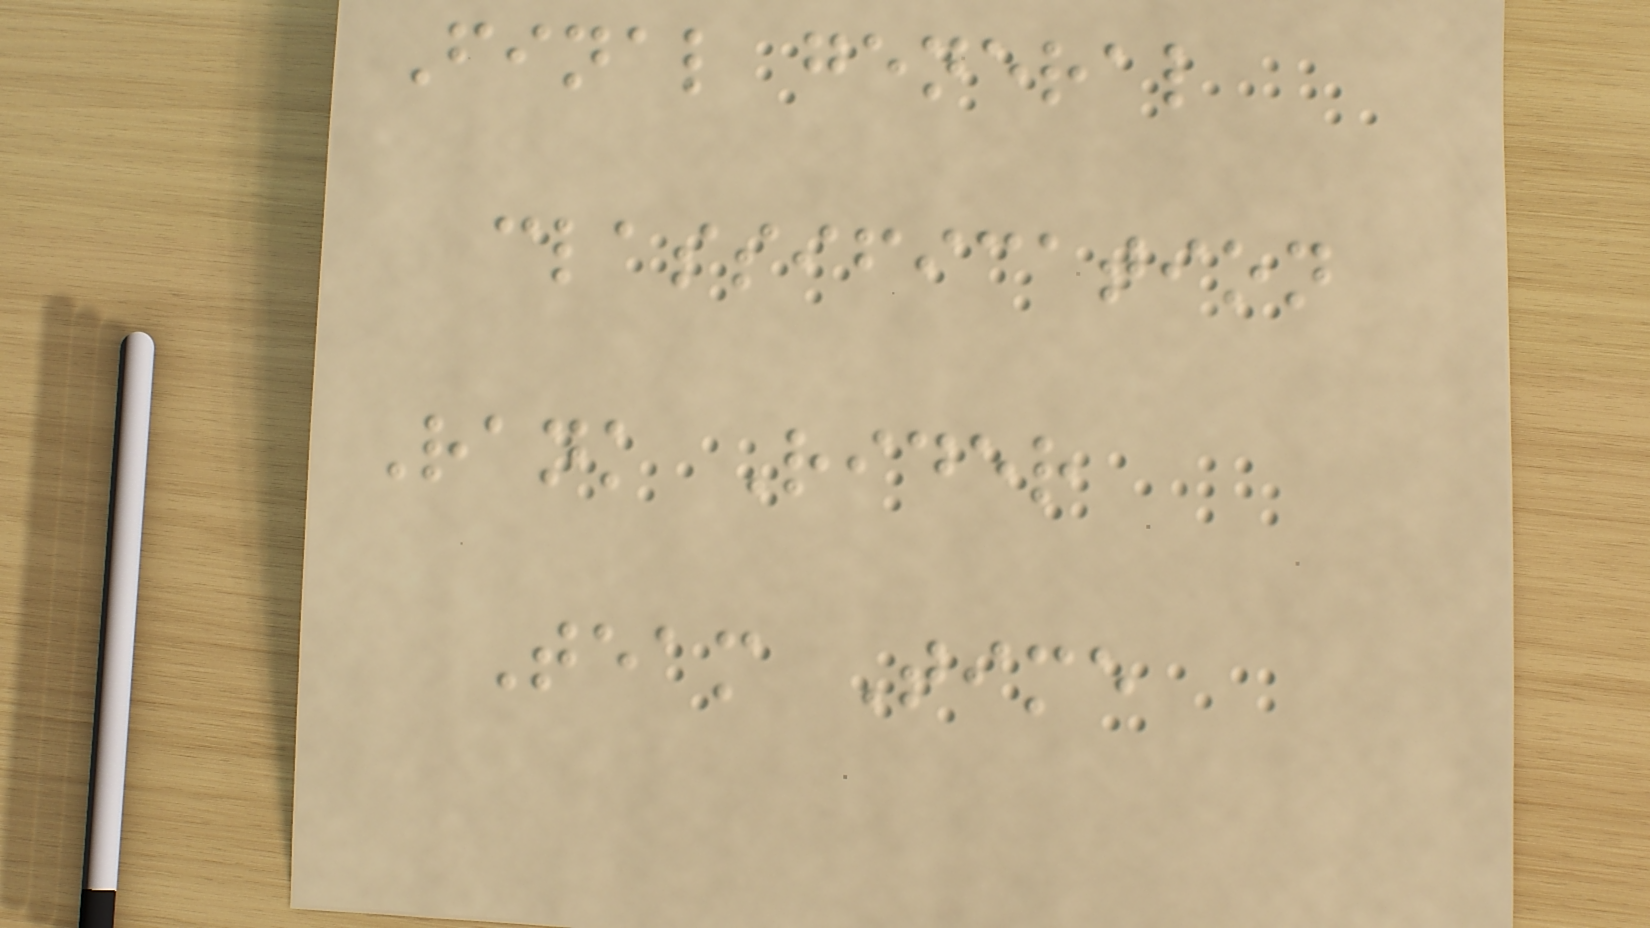Final general
classification
Rank Rider
Team Time
